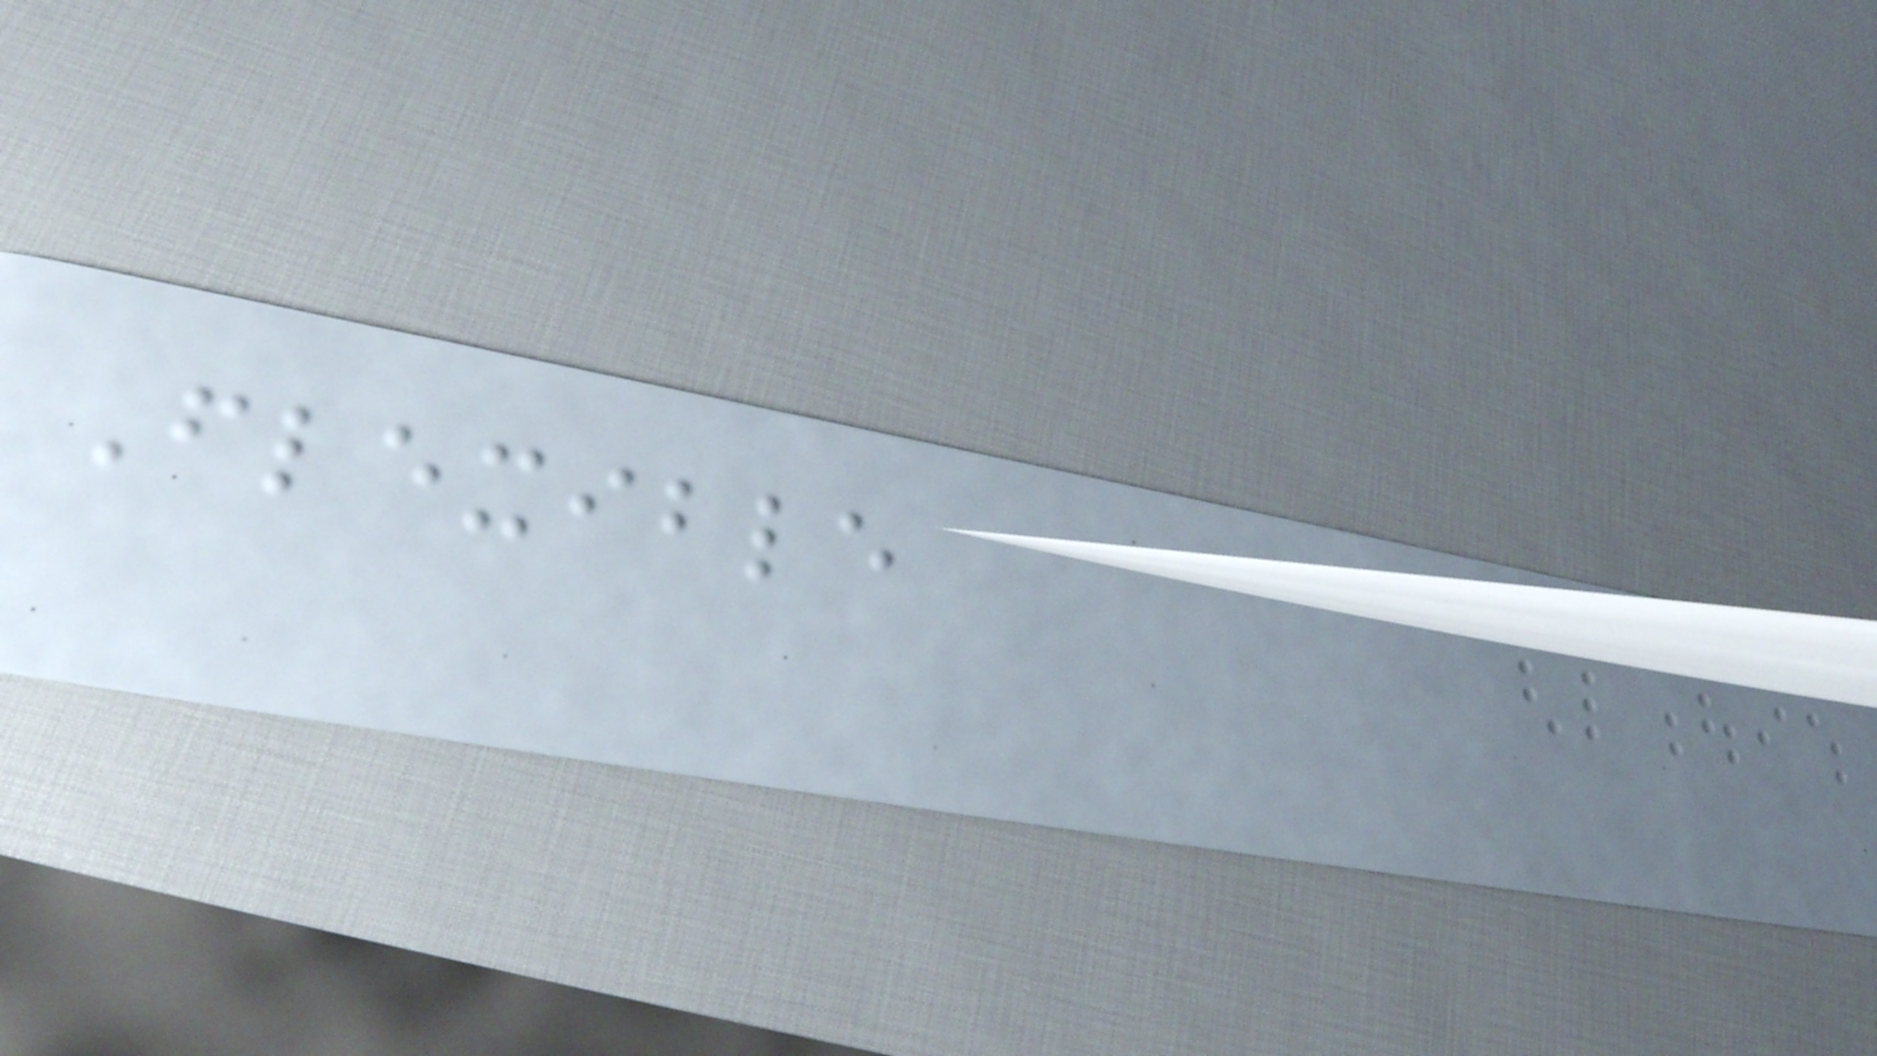Flexible
